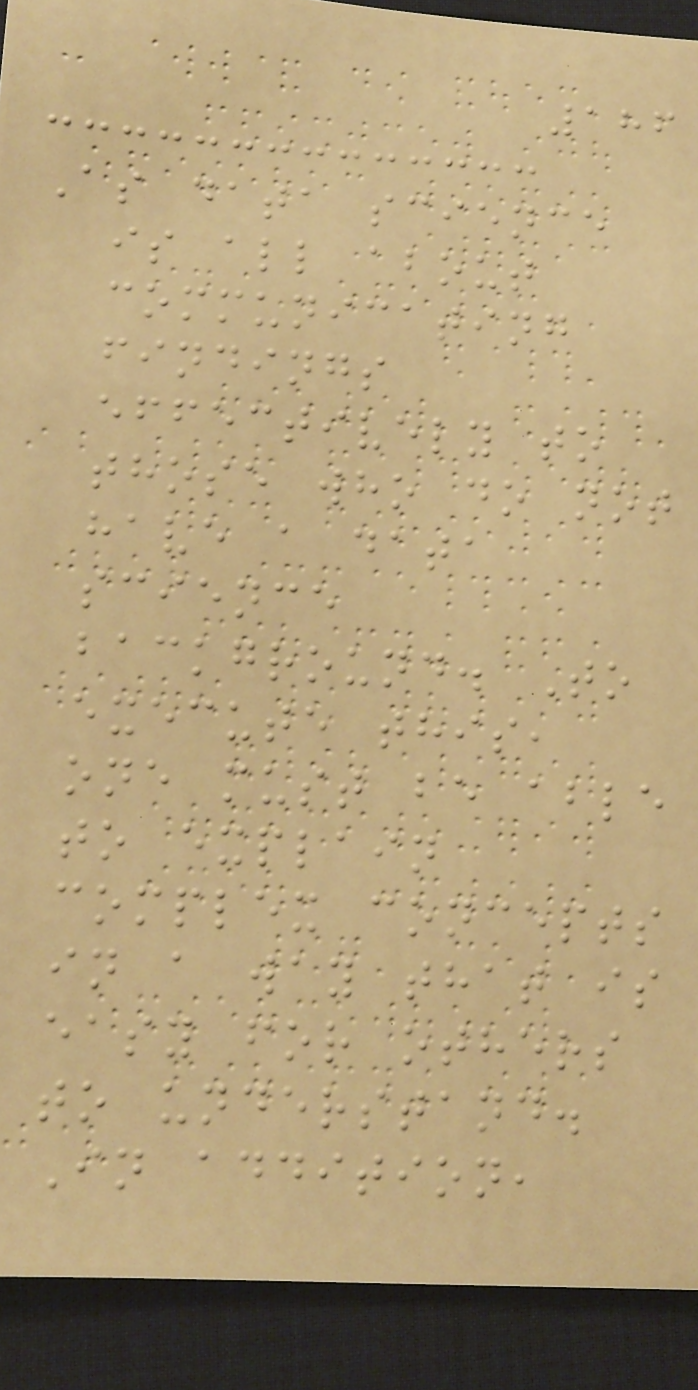186
As data science
is all about
communicating
findings
effectively to
those who do not
have a data
science
background. To
execute this,
one must be able
to explain
complex concepts
in a way that is
easy for others
to understand.
In addition,
